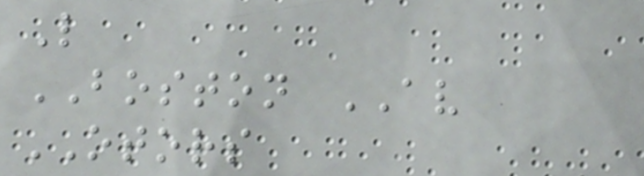L
BOSTON AV
OTORS
